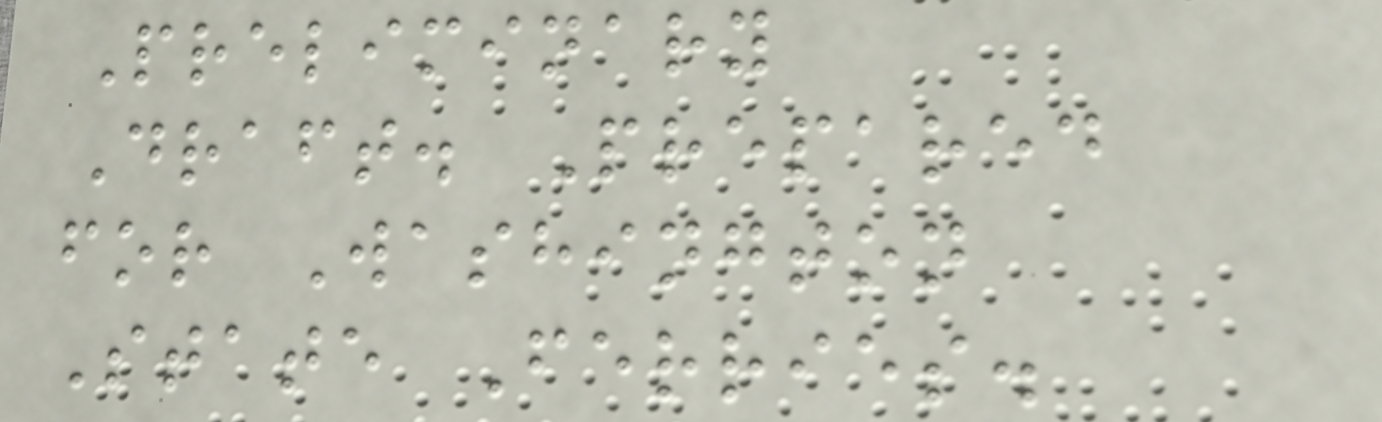Preliminary
Draft. Prepared
for Washington
State Ferries.
